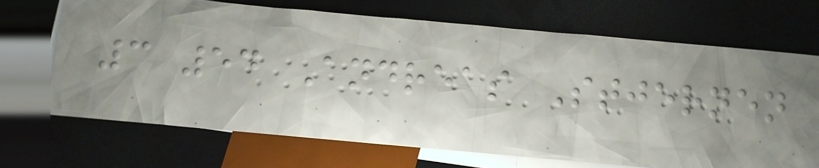3 54 Andreas Stjernen
